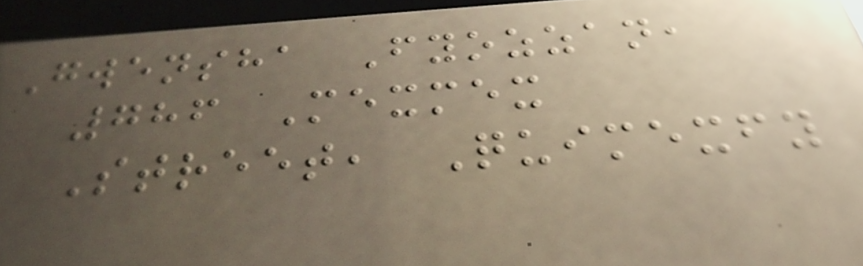Gwensha Fyozzan,
786 Mexmex
Street, Quimexfy
